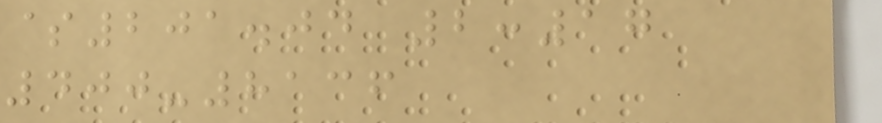$201.04 2:17
400-8136
